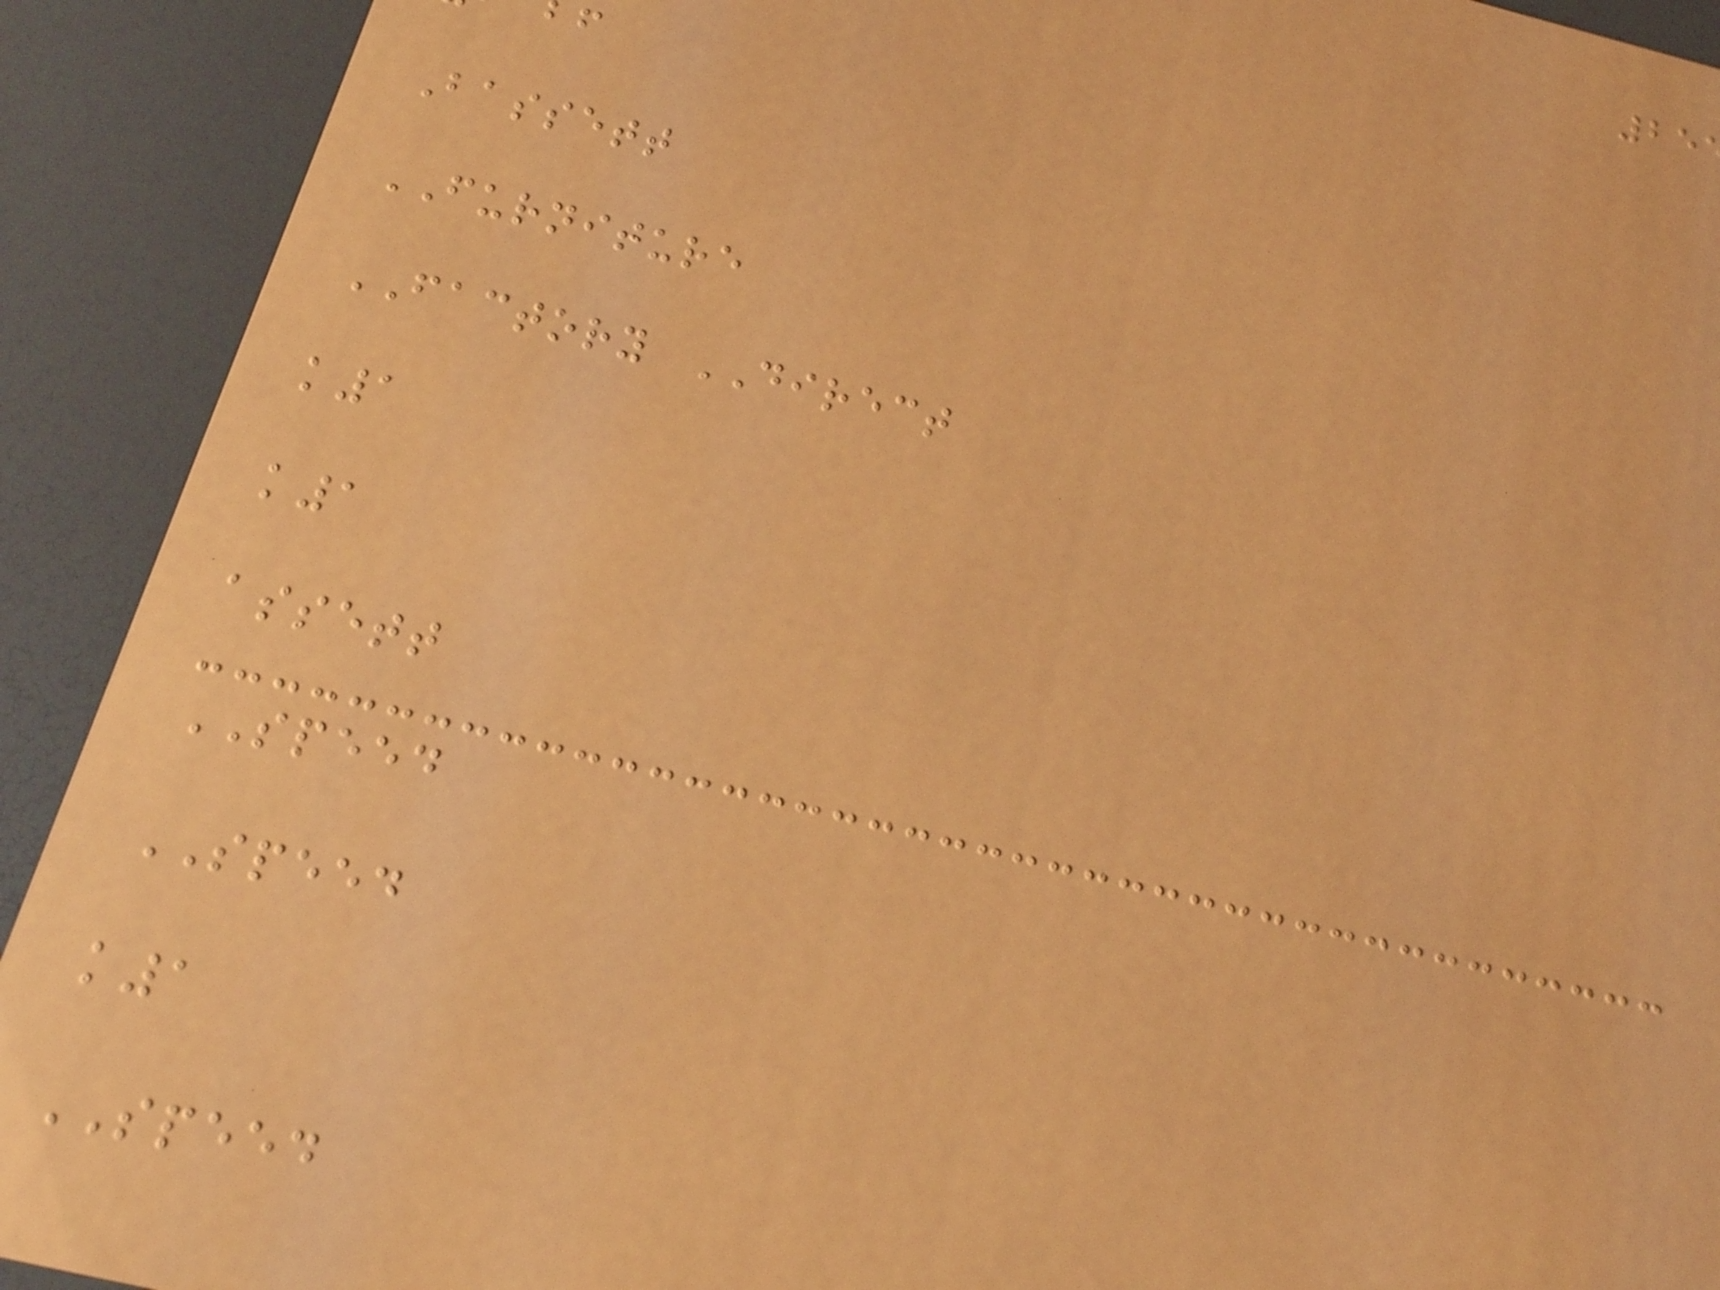Bassett
FURNITURE
FACTORY DIRECT
k1
k1
assett
SPEED
SPEED
k1
SPEED
